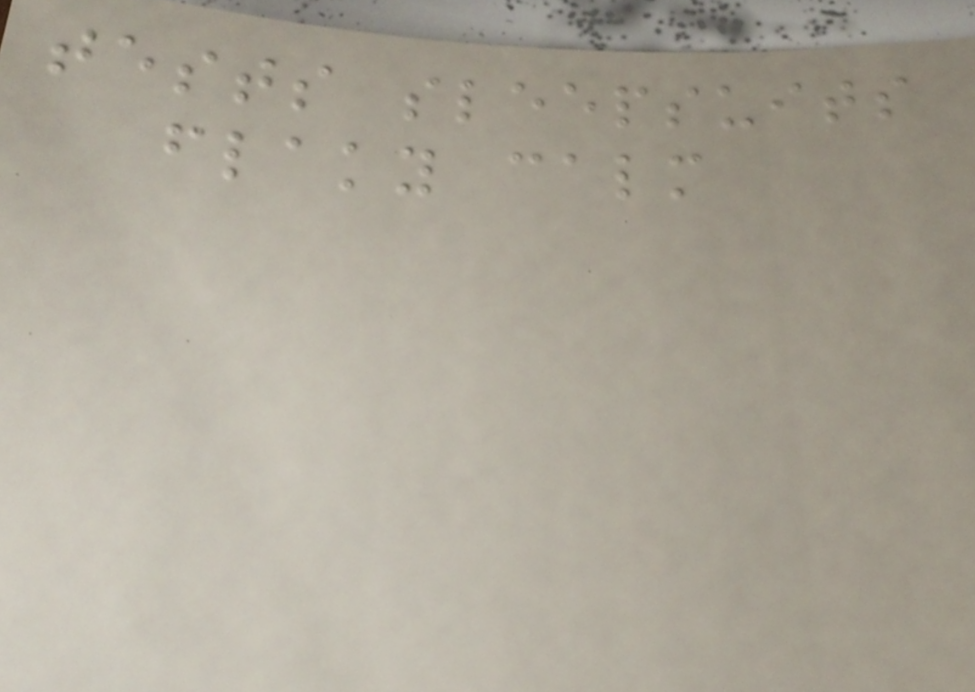tests sleepsuits
flaky calm
